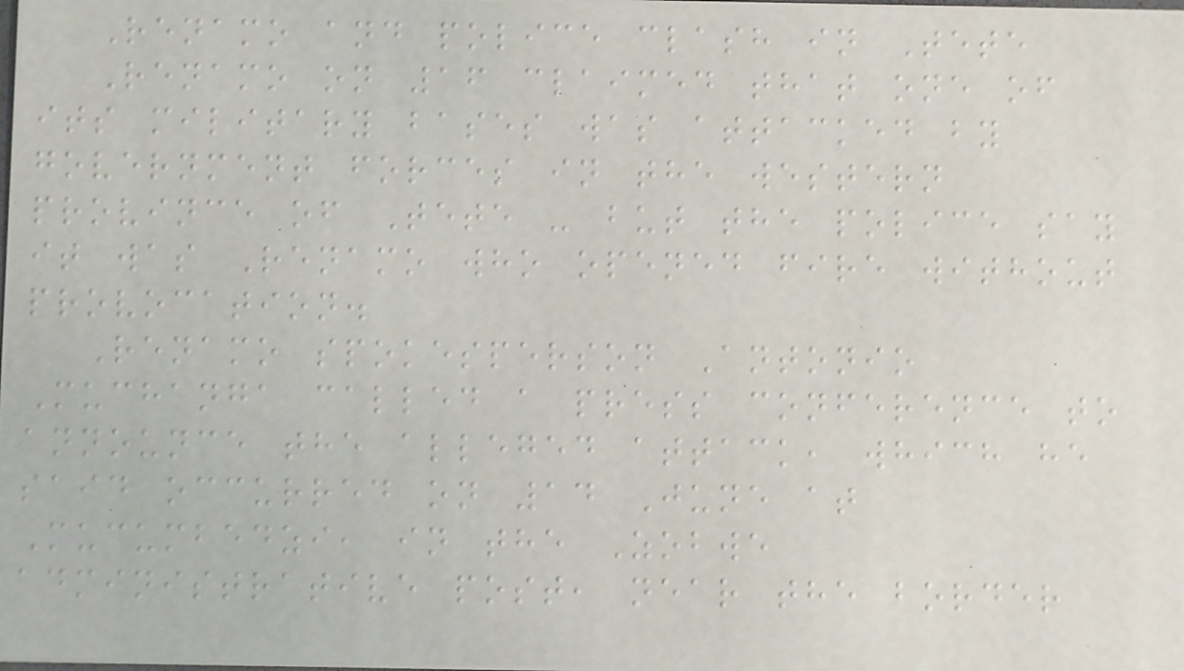Renamo and police clash in Tete
Renamo on 16 claimed that one of
its military bases was attacked by
government forces in the western
province of Tete - but the police say
it was Renamo who opened fire without
provocation.
Renamo spokesperson Antonio
Muchanga called a press conference to
announce the alleged attack, which he
said occurred on 14 June at
Mucumbedzi, in the Zobwe
administrative post, near the border
